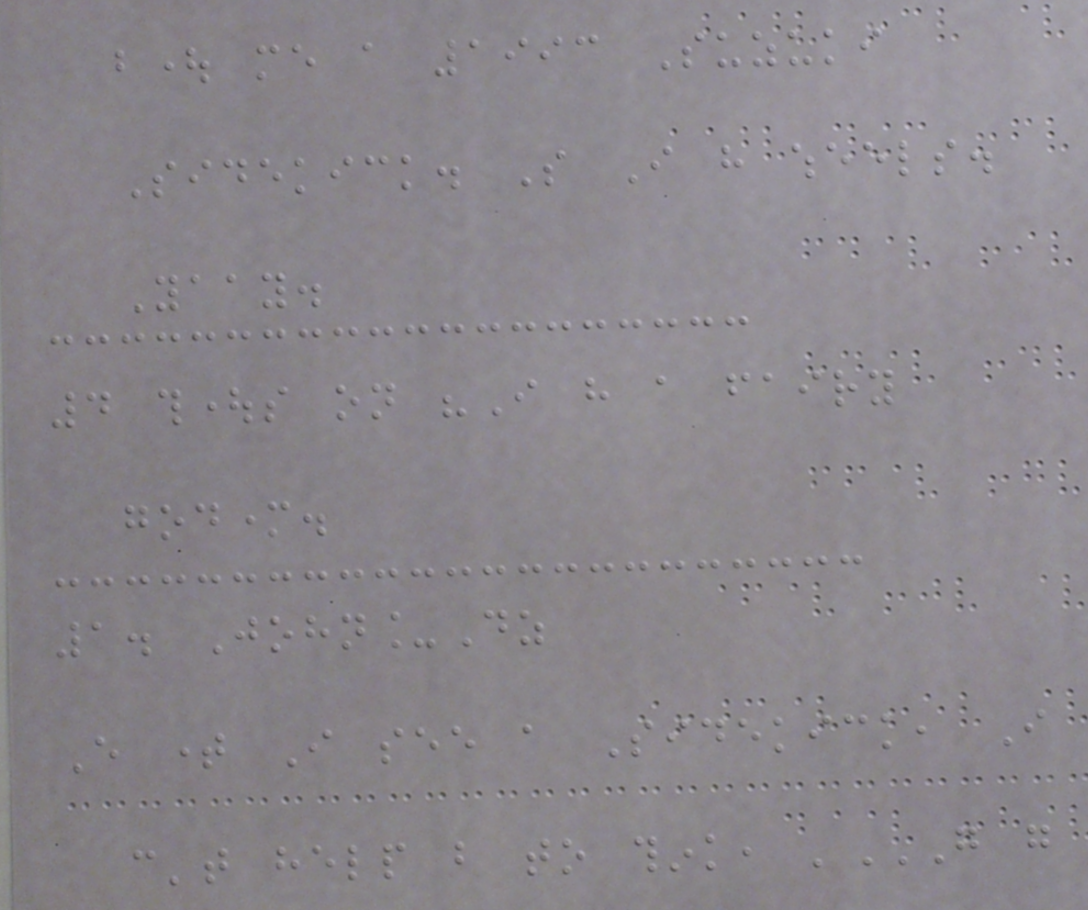bought me a 1993 Suzuki
Sidekick. So I have wheels.
Yaay.
4 thoughts on "I have a fairy
godmother.
1. John_Dz
Every time I see a Sidekick, I
can't help but to think, 'GO GO
